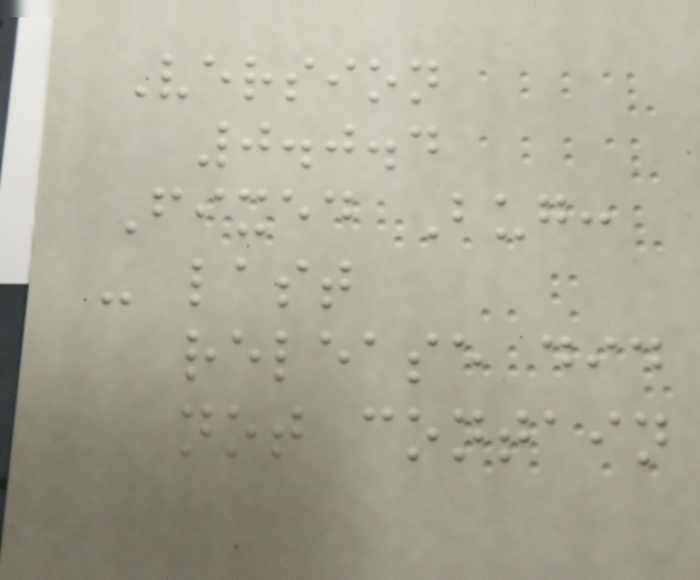Version
0.0.4
Fixed Bug:
- last
release did
not contain
